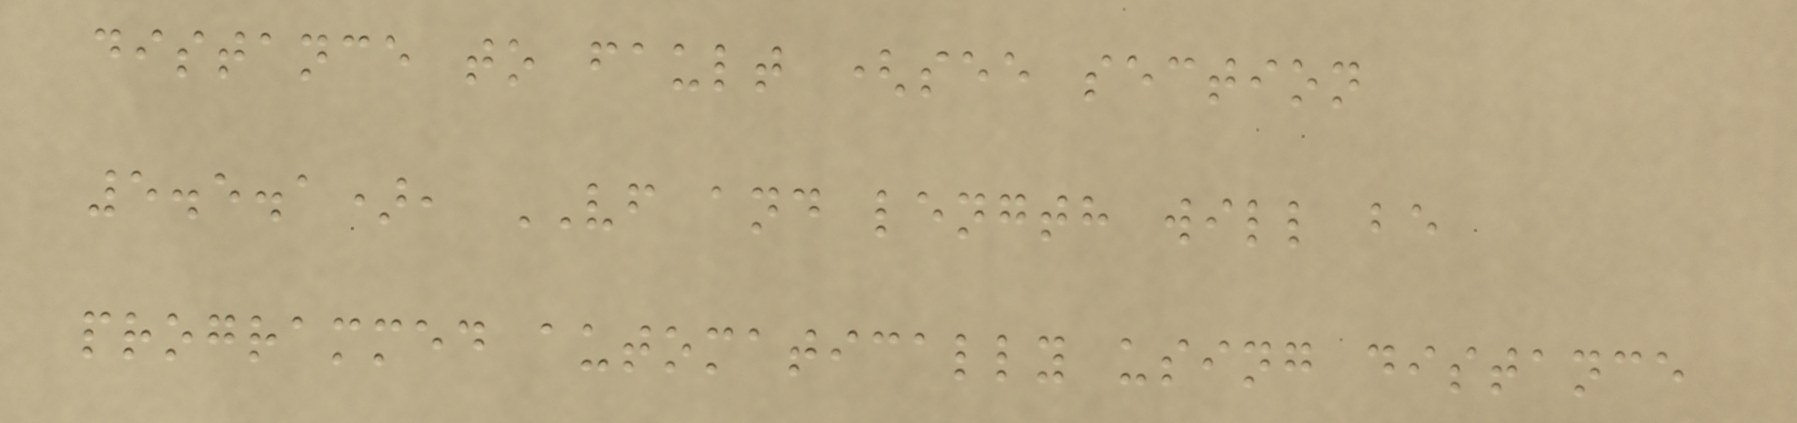distance to fault (see section
5.5.1), VF and length will be
programmed automatically using distance
